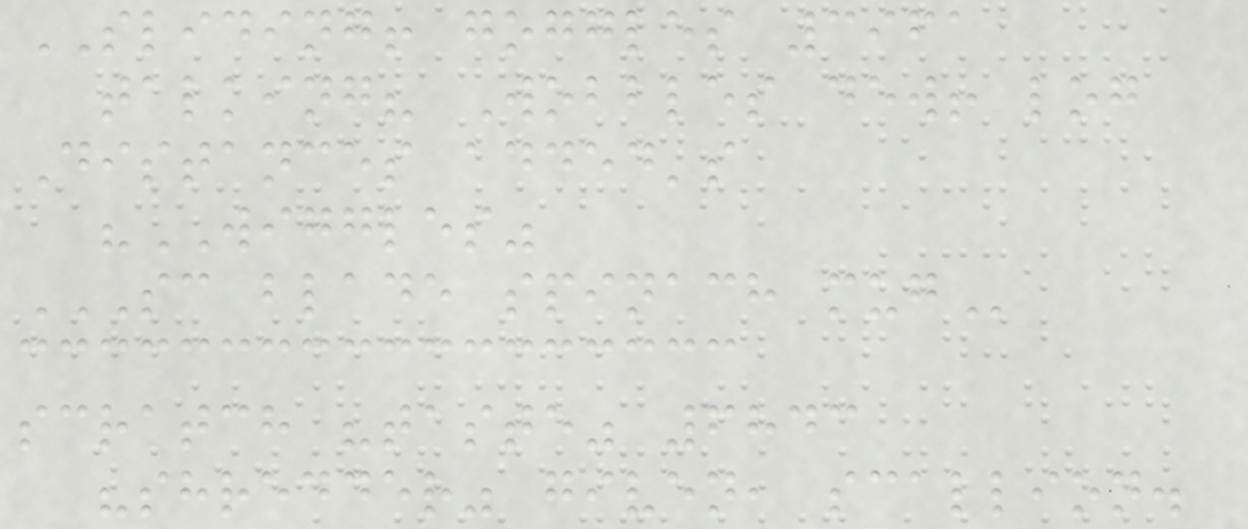SLIDING! goggles 3961
talking? Wobbles dew! log
Distances added's
"WIGGLES"
SC BLADE SPINACH MUG
scratch "taste" 6843
"shredder" given, scallion.
